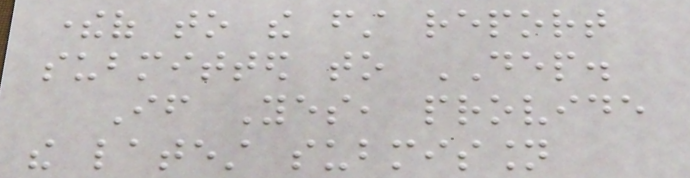thereof to the first report
submitted to DEP.
If Yes, provide
the latest submission
